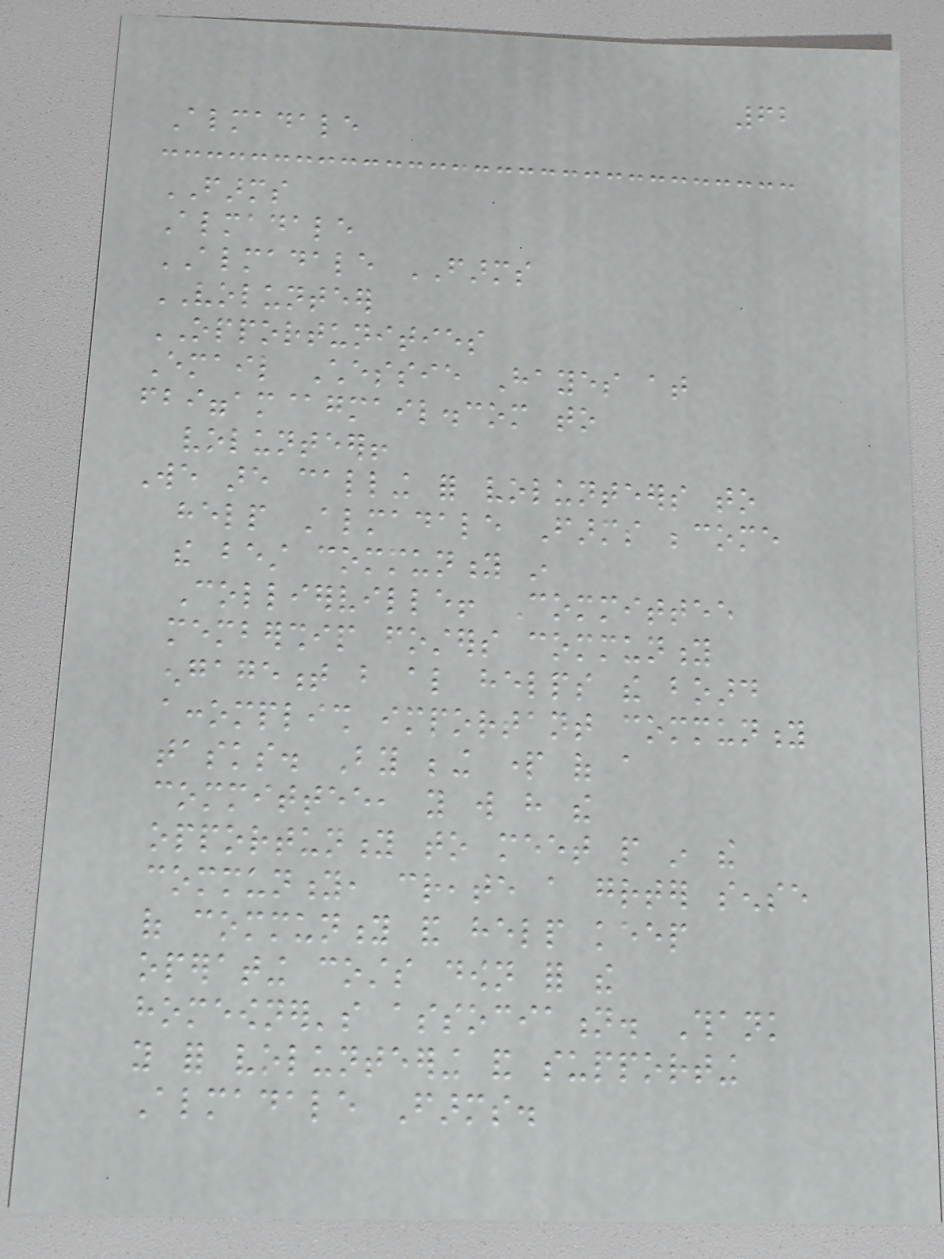62
Almadale
FARMS
Almadale
ALMADALE FARMS
VOLUNTEER
OPPORTUNITIES
Email Chessie Hayes at
fbiggam@gmail.com to
volunteer!
We are calling for volunteers to
help Almadale Farms become
the best community in
Collierville! Committee
membership fosters community
engagement but also helps the board
accomplish important community
tasks. By being part of a
committee, you will have the
opportunity to meet people in the
community, create a greater sense
of community and help keep
operating costs down for the
homeowner's association. Thank
you for volunteering and supporting
Almadale Farms.
